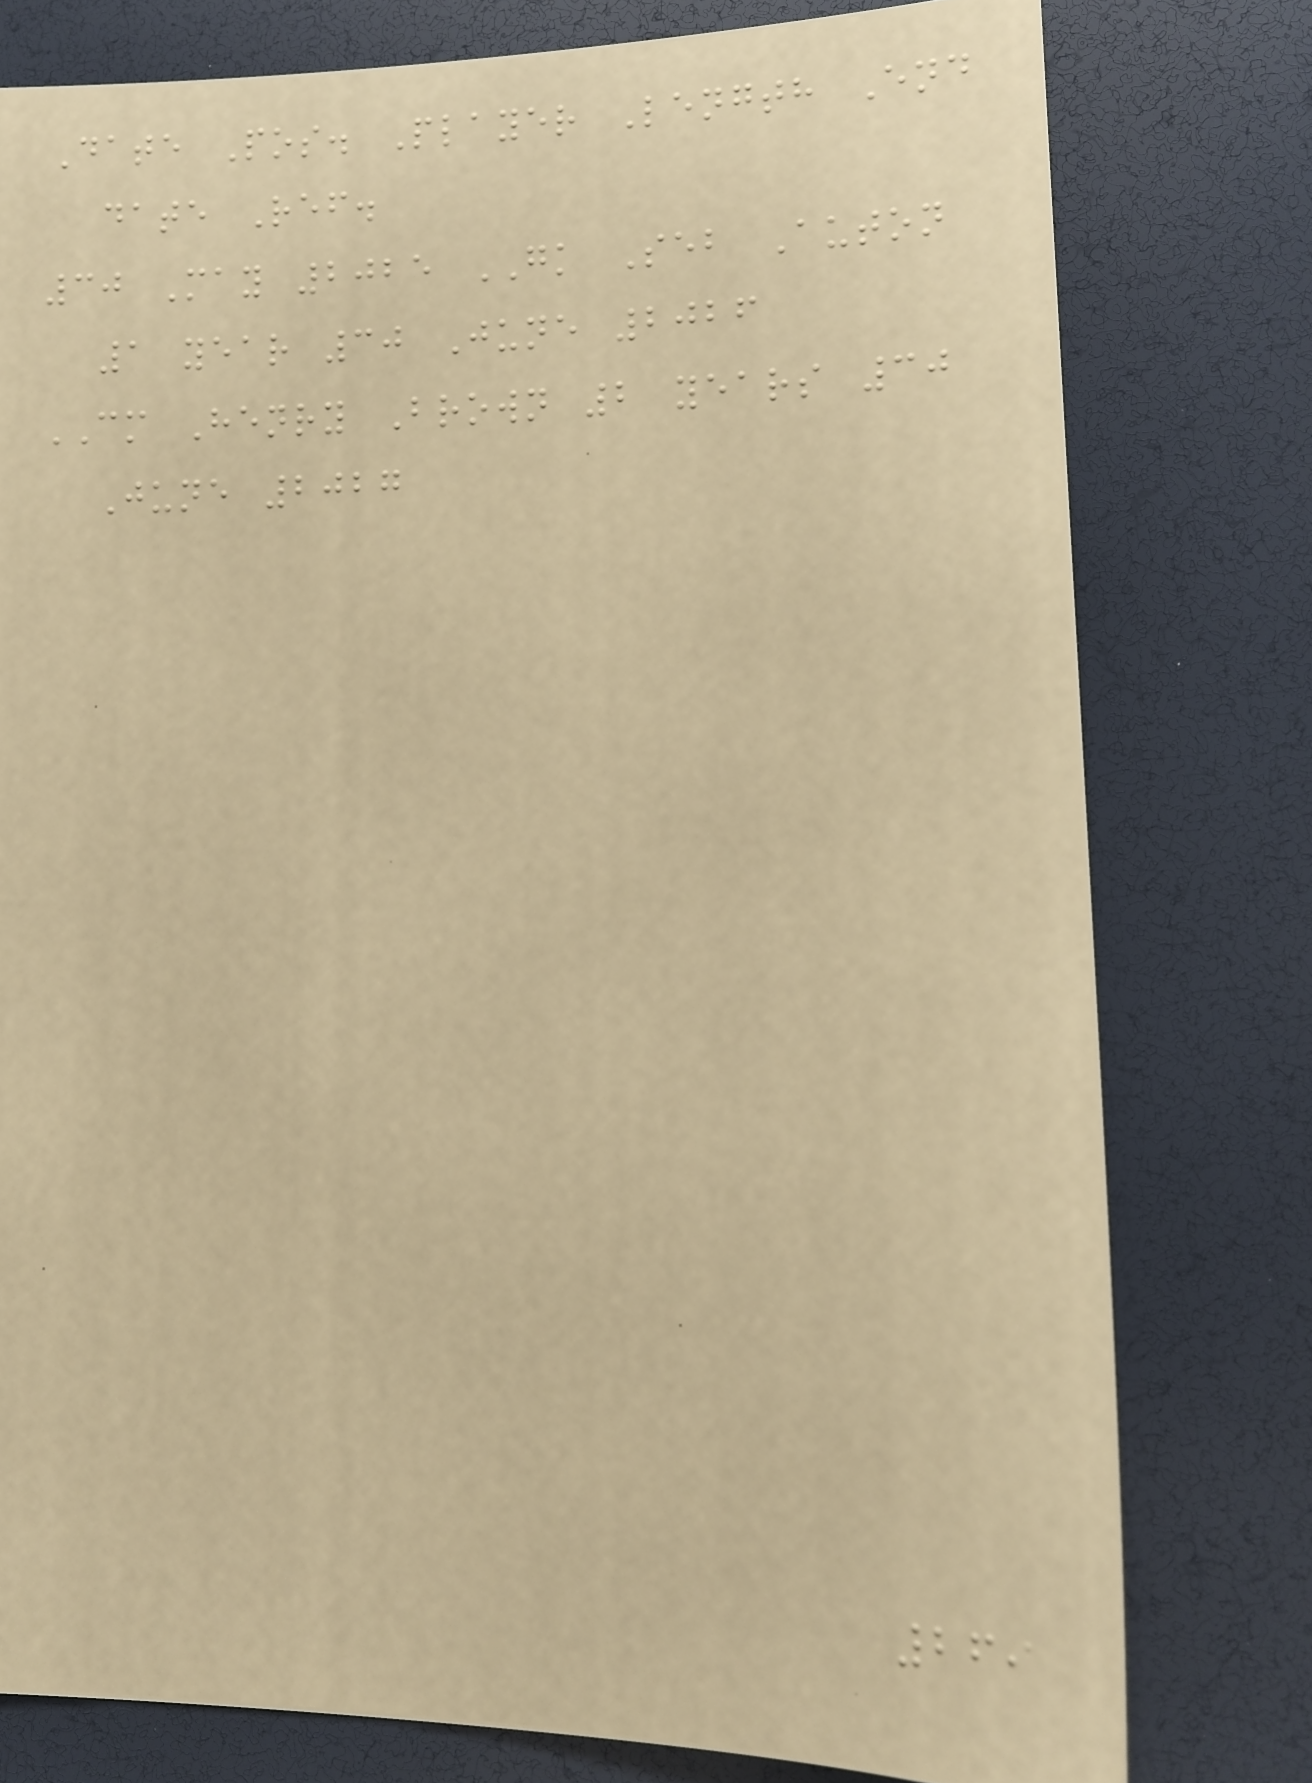Date Pos. Player Length End
date Ref.
30 May 2025 GK Seb Auton
1 year 30 June 2026
CM Henry Brown 2 years 30
June 2027
269
